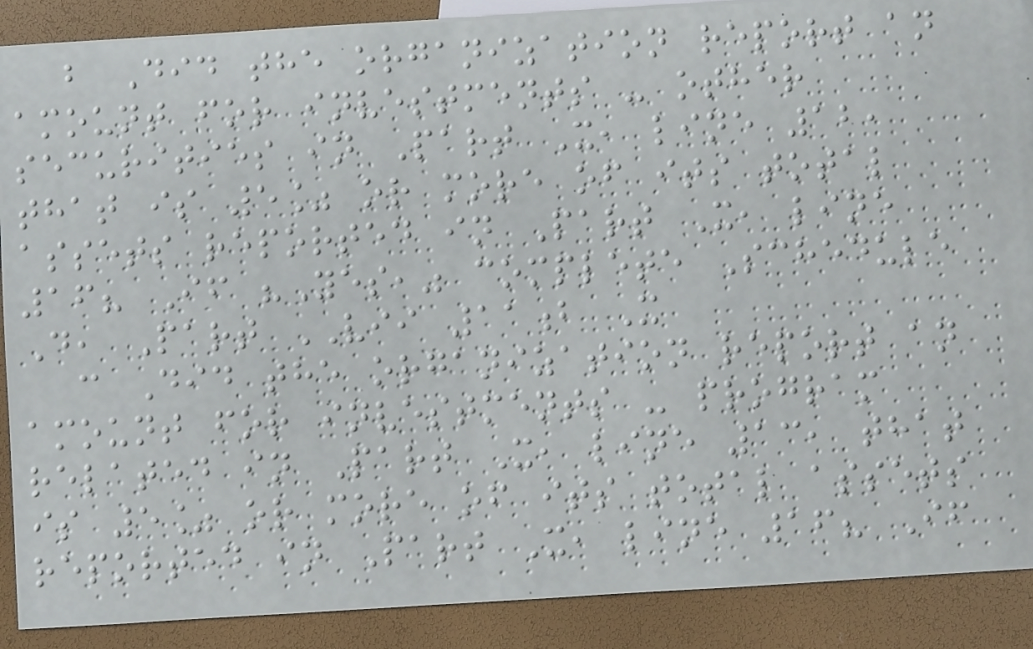b Did the organization report an
amount for investments - other
securities in Part X, line 12,
that is 5% or more of its total
assets reported in Part X, line
16? If "Yes," complete Schedule
D, Part VII 11b X
c Did the organization report an
amount for investments - program
related in Part X, line 13, that
is 5% or more of its total assets
reported in Part X, line 16? If
